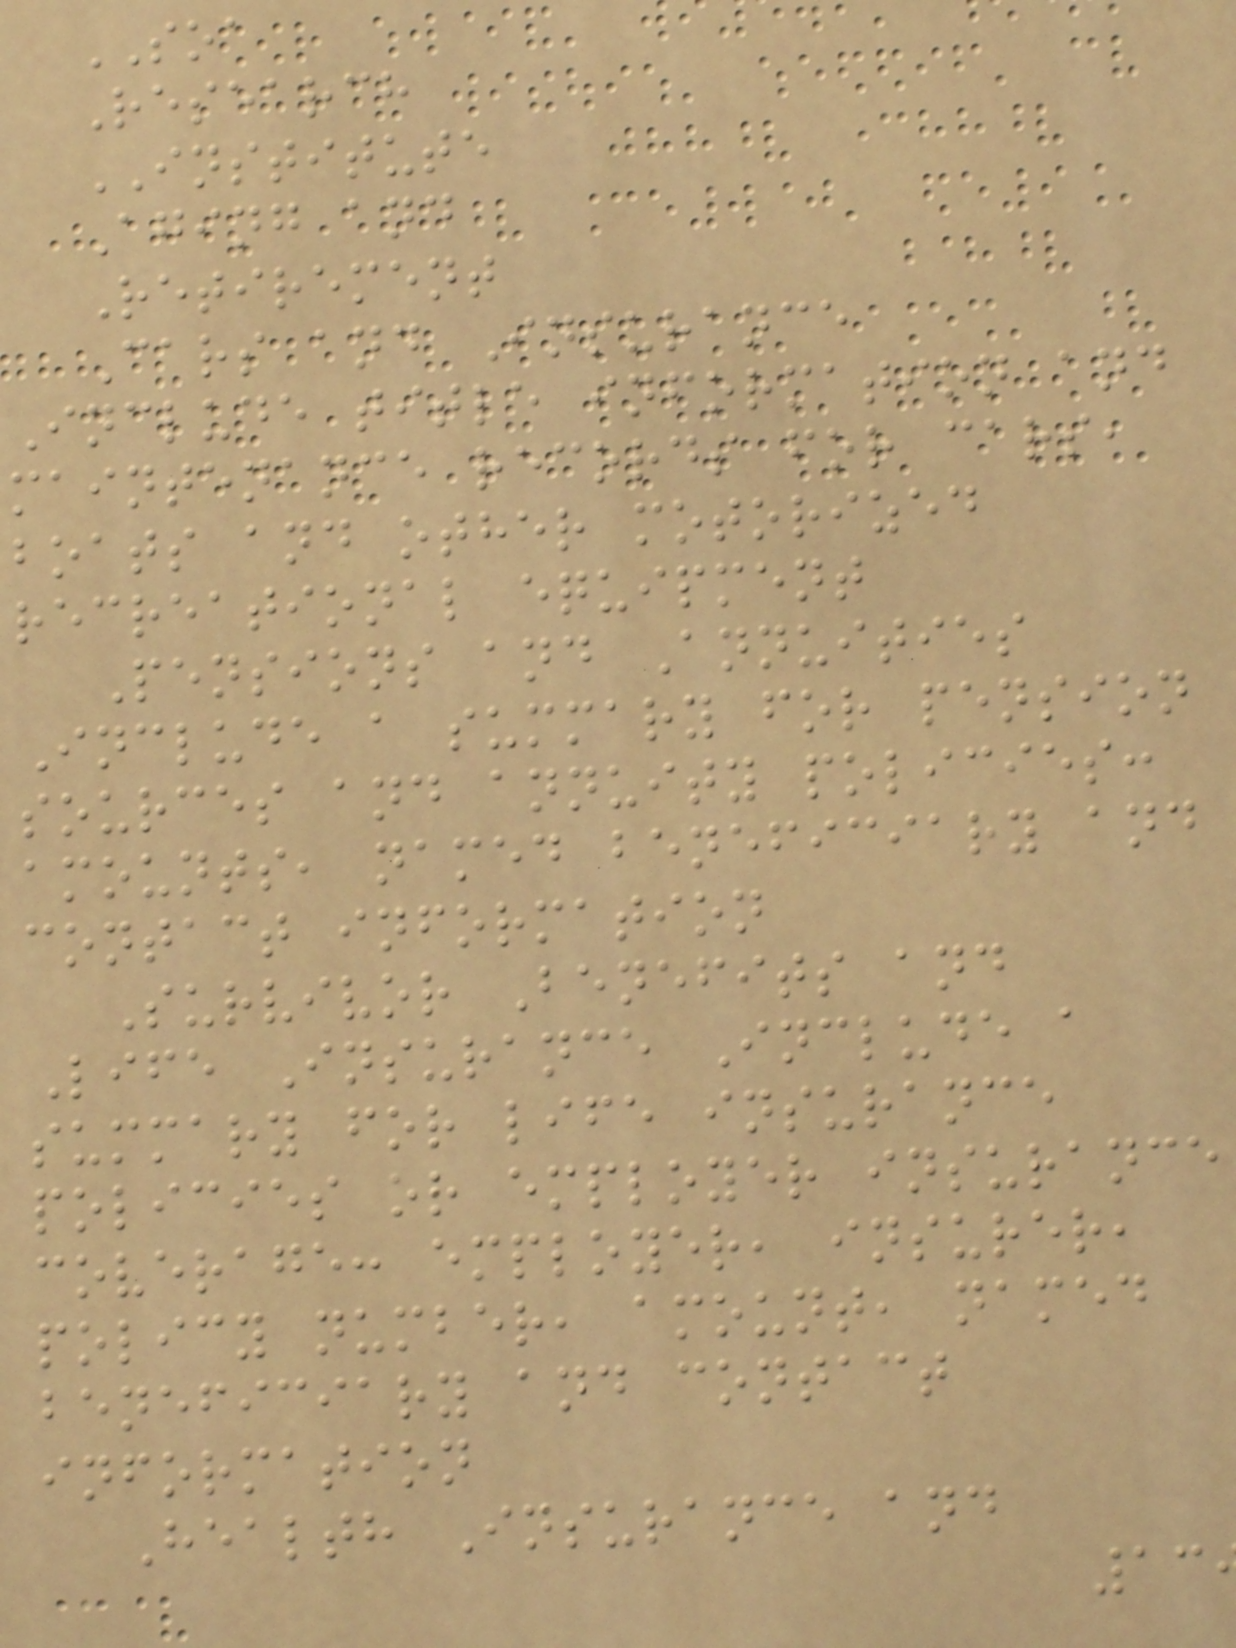SOA
Research
INSTITUTE
Aging and
Retirement
Cars and Insurance
Include title information and
maintenance records for cars,
boats and other motorized
recreational equipment
Pensions and Annuities
Include a summary for pension
sources and annuity policies:
amounts, named beneficiary and
contact information
Survivor Benefits and
Life Insurance Include a
summary for life insurance
policies or employer insurance
coverage: employer, insurer,
policy number, amount, named
beneficiary and contact
information
Health Insurance and
